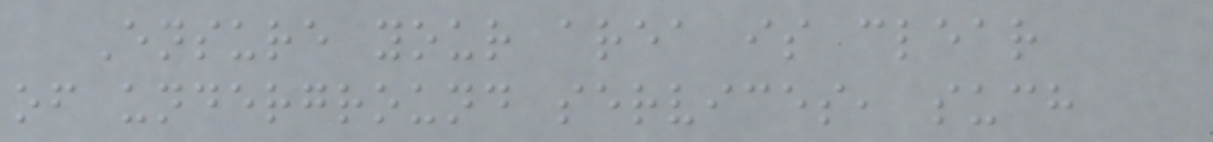Ensure your area is clear
of underground services, such
